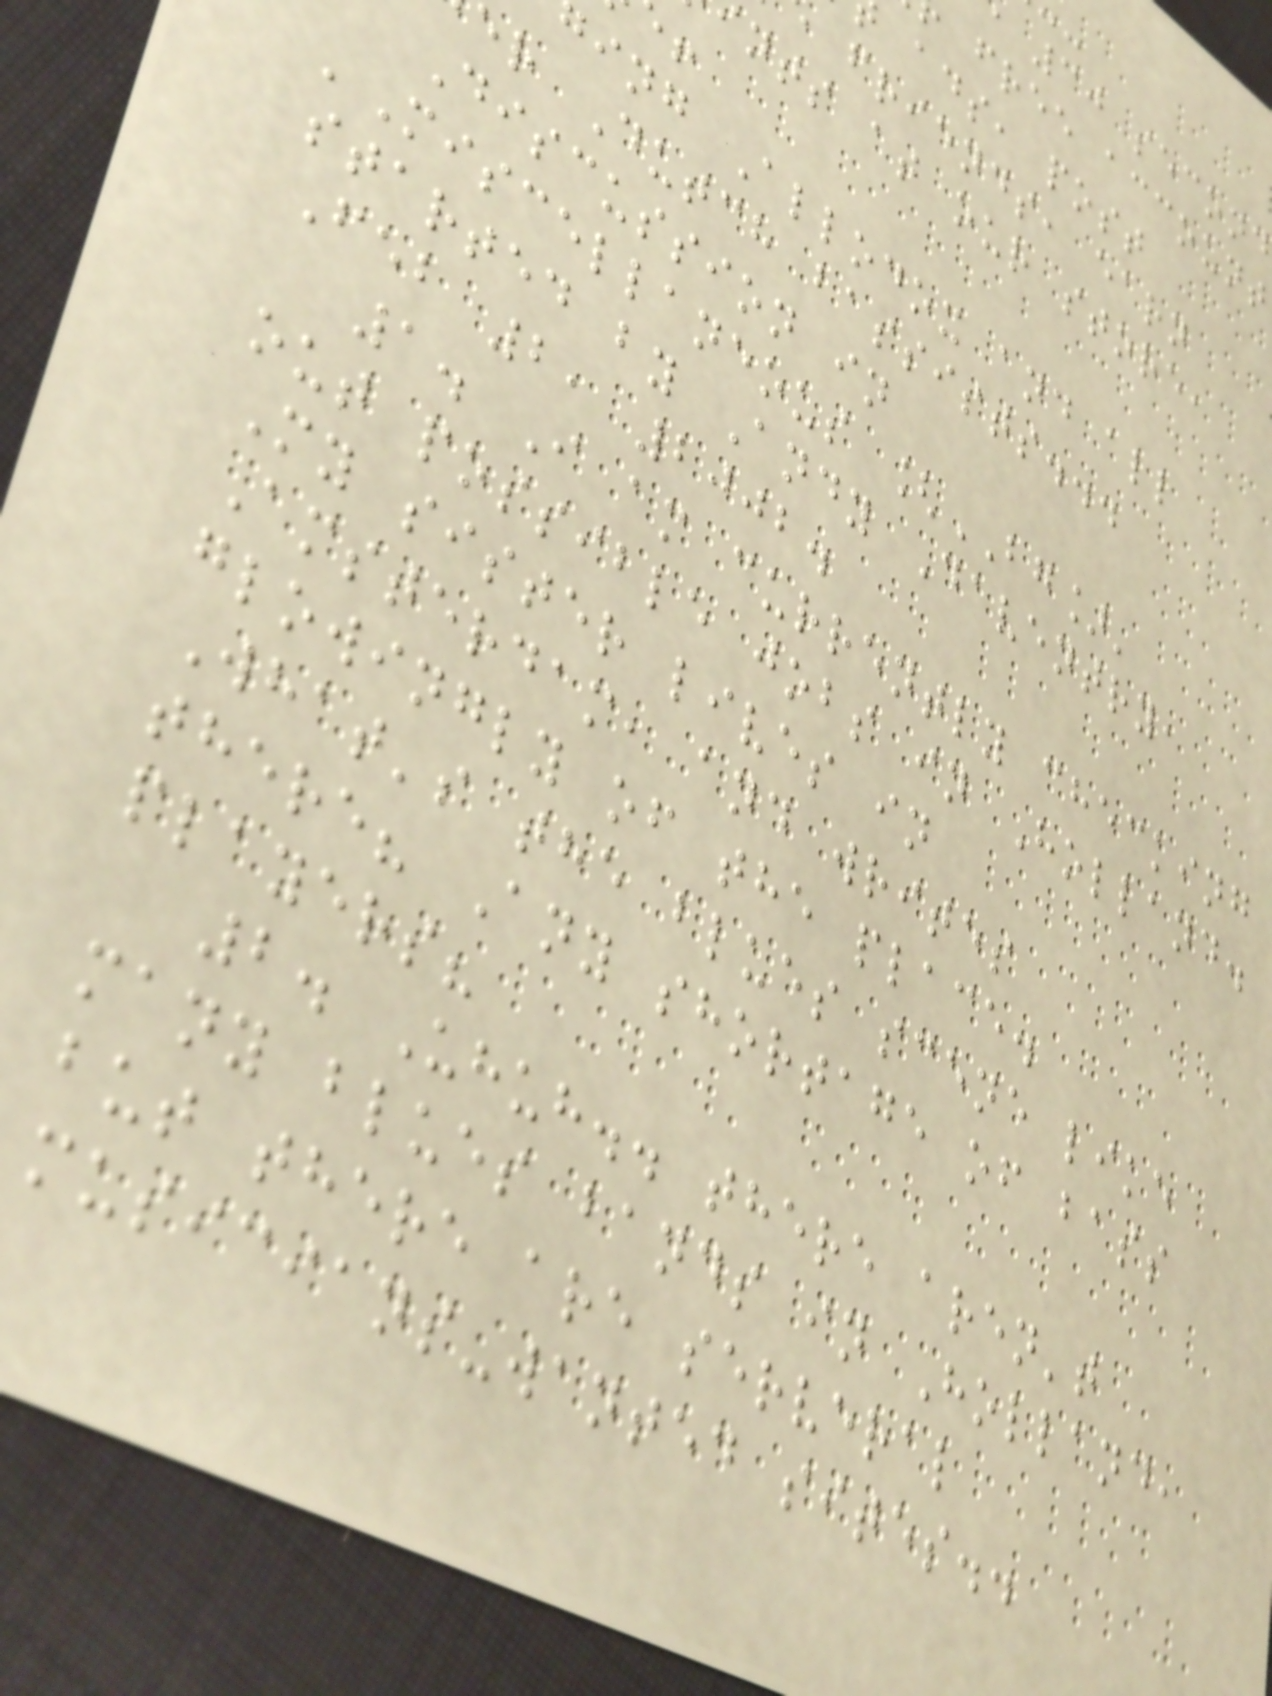30 second
free account
ads, post
friends, earn
nts at our store,
ing Allodox and all
er Dutch bassists...
Discussion in
'Miscellaneous [BG]'
started by Andy Daventry,
Feb 2, 2002.
1. I am currently checking
out possible jobs in Holland.
My sister lives in
Amsterdam, and writes
glowingly of the place.
What's the blues scene like
there? Any shortage of bass
players?
2. Uhuh.. there aren't
many blues bands in Holland,
but there are serveral
musicians-wanted sites..
